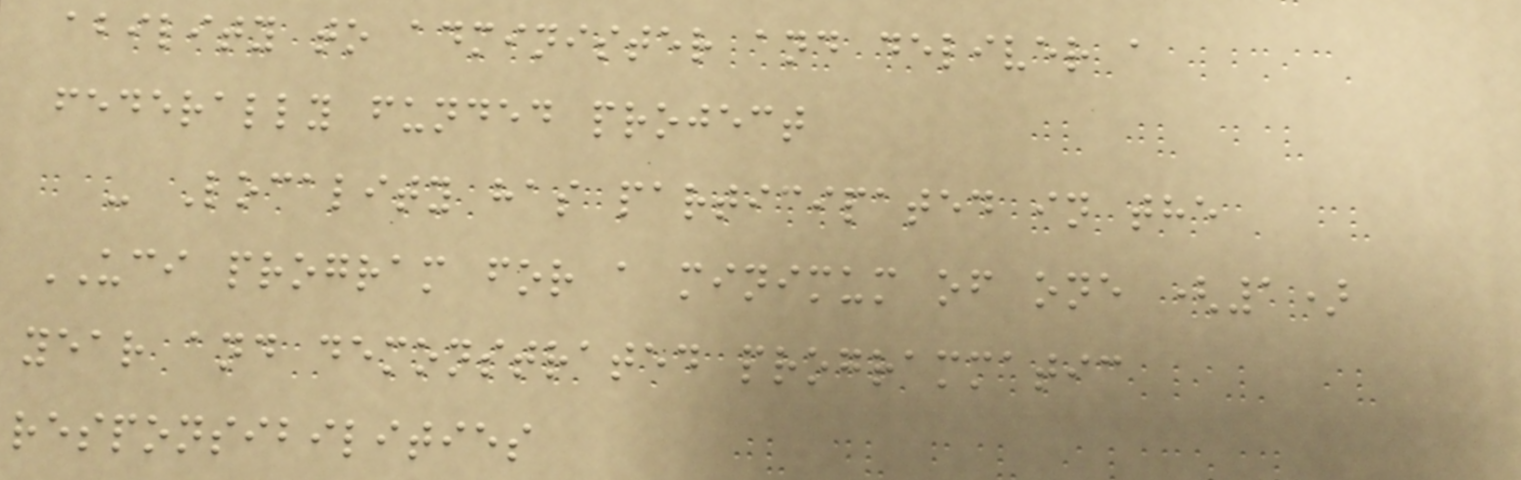ability to administer and deliver a
federally funded project
- Locality has participated in the
UCI program for a minimum of one (1)
year and demonstrated programmatic
responsibilities
